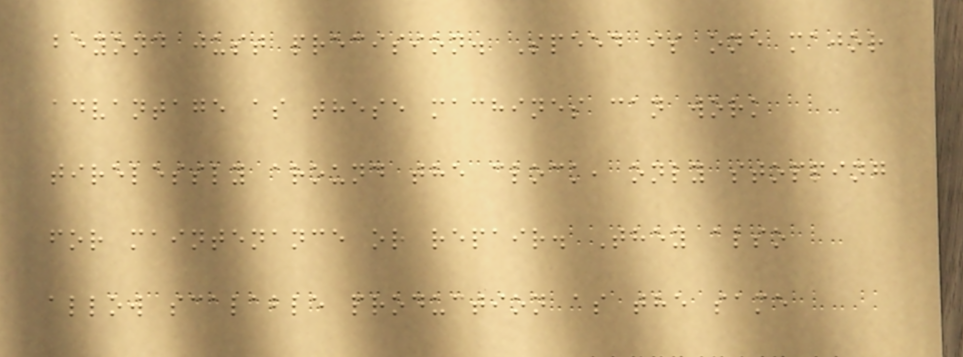beyond just precision. Speed is one major
advantage as these machines can work
tirelessly around the clock, only stopping
for maintenance or repair. They also
allow scalable production as the same
